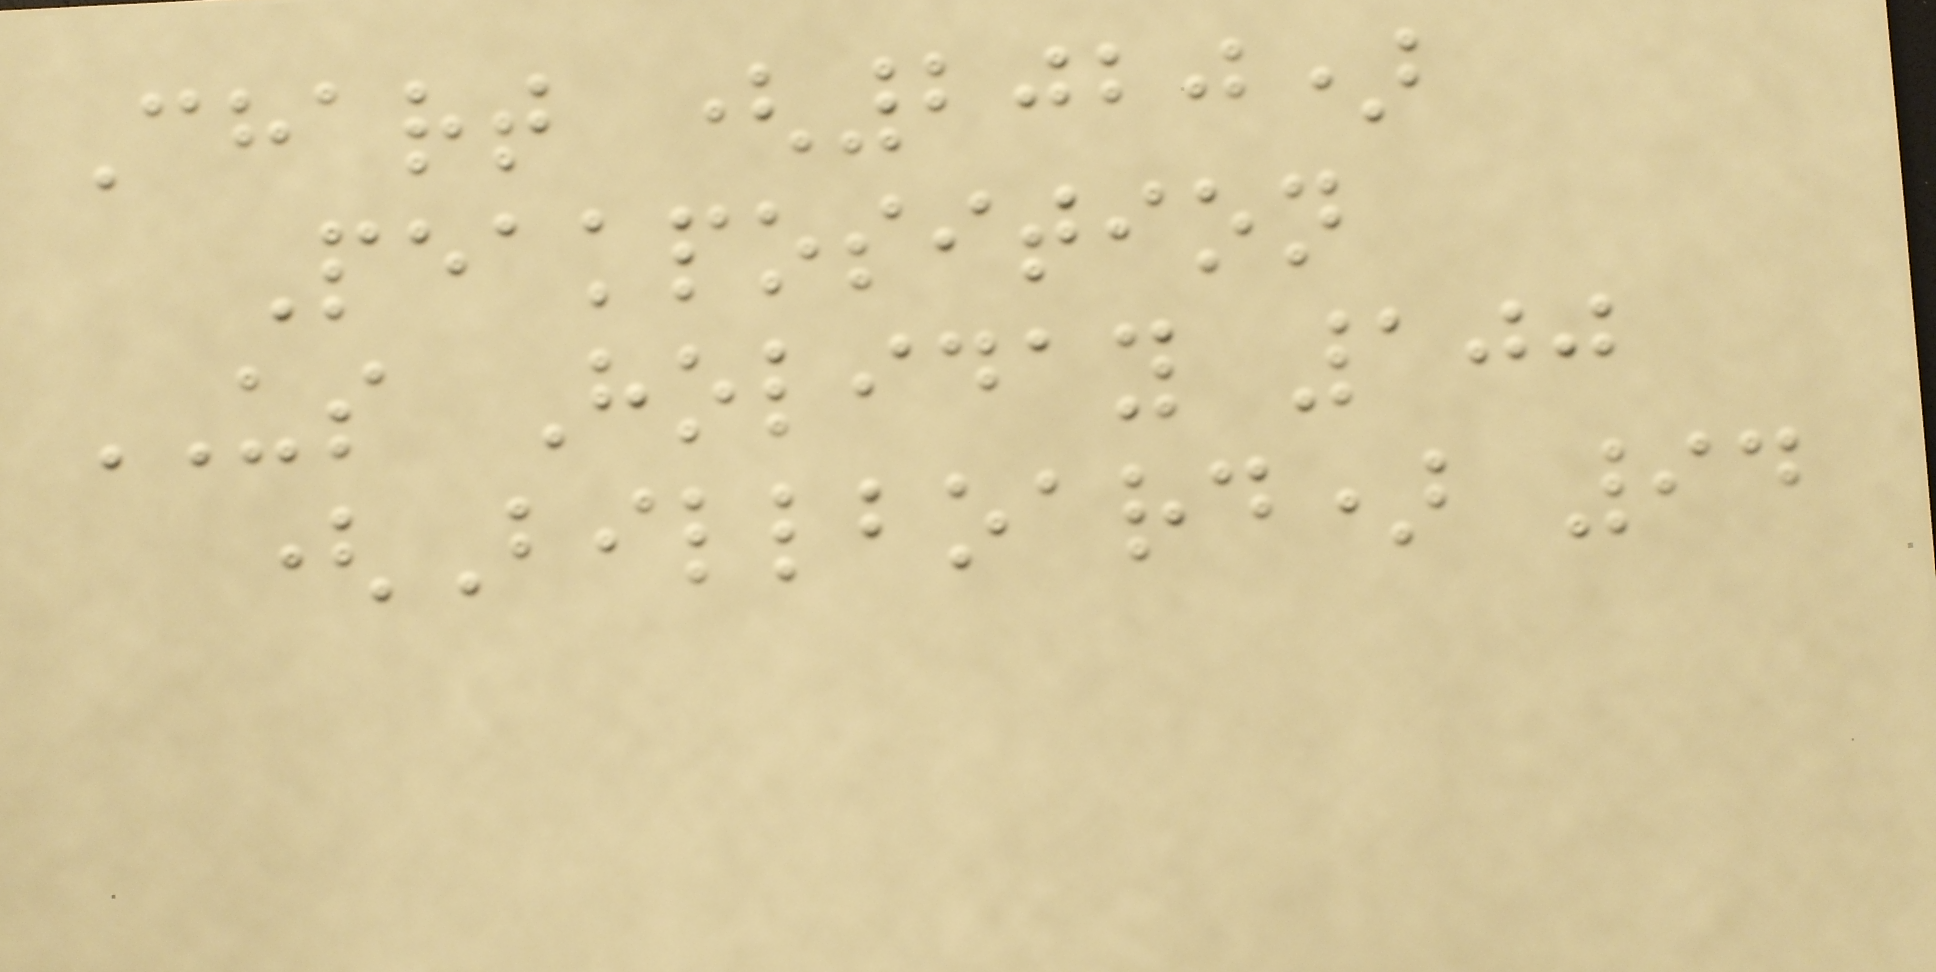Chart (2020)
Peakposition
US Holiday 100
(Billboard) 94
